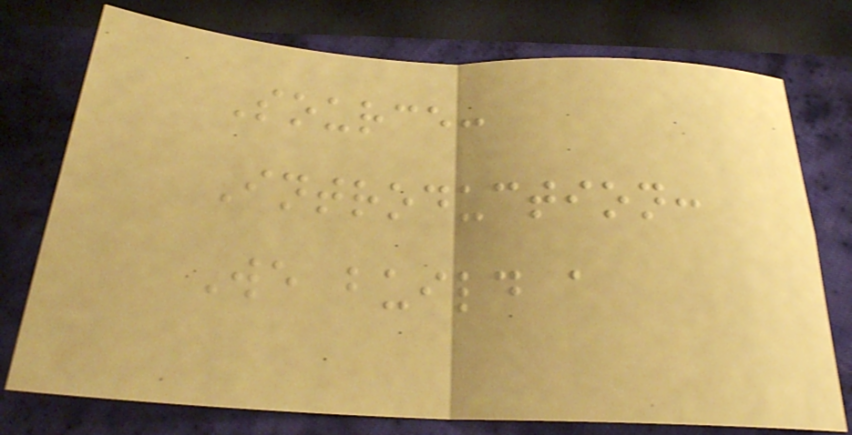Source:
Introduction:
We build a
